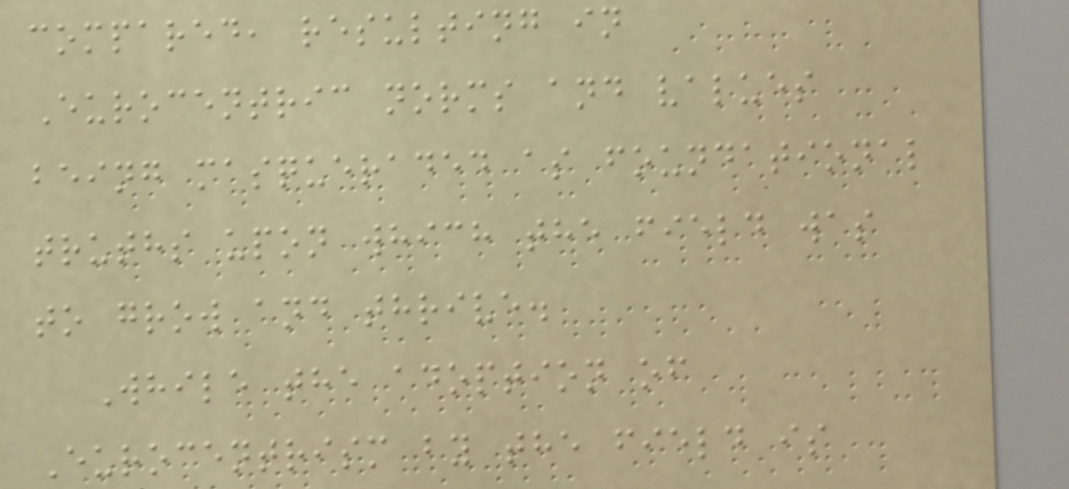compared, resulting in
Eurocentric norms and values
being masqueraded as foundational
truths upon which the field was
to grow and thrive.
While the adoption of
Eurocentrism by the field is
